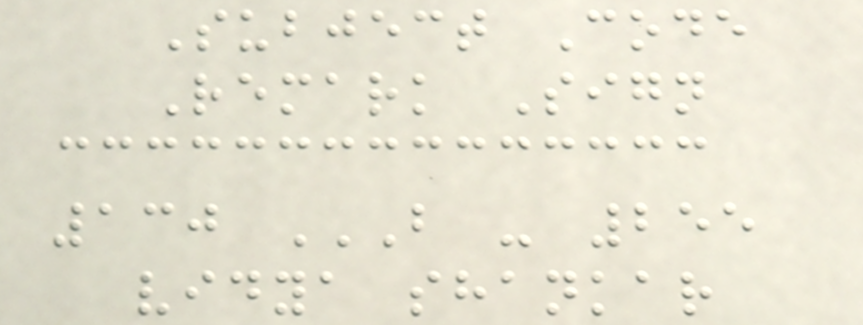Subject Code
Remark Sign
130 B - 255
VIDYA SHANKAR
